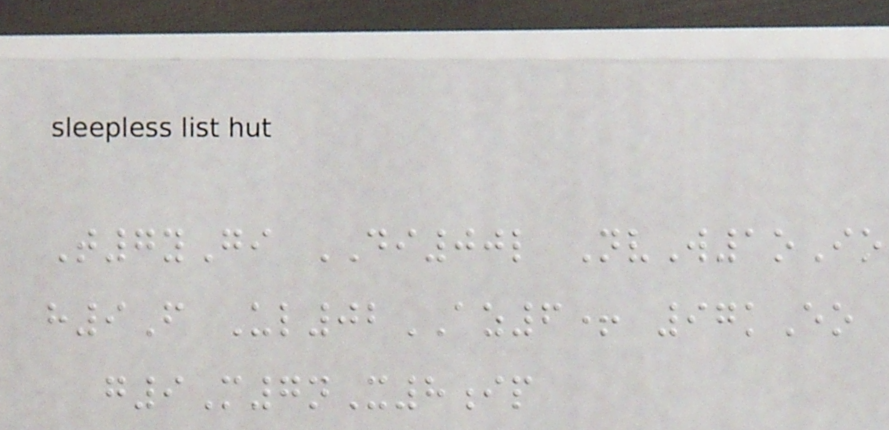T7yGi DI00l NvW1oIo
h9F Ul02AZ6+ 97kEo
g9M7nX8ip
